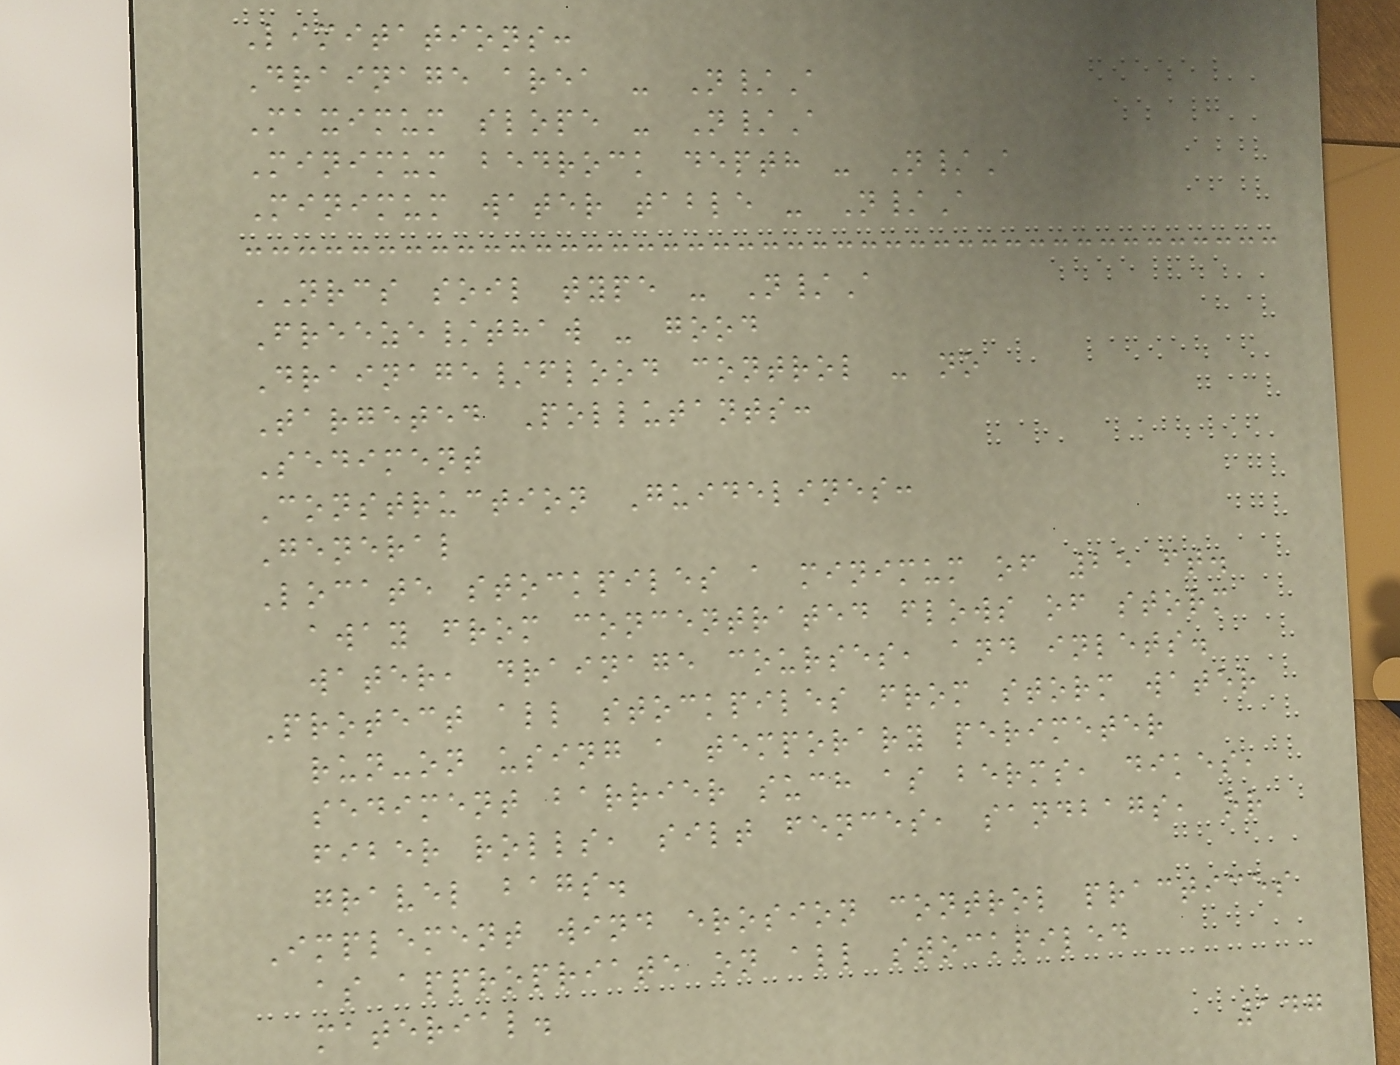Limitations:
Drainage area - N/A
Maximum slope - N/A
Minimum bedrock depth - N/A
Minimum water table - N/A
NRCS soil type - N/A
Freeze/thaw - good
Drainage/flood control - no
Targeted Pollutants:
Sediment
Construction Guidelines:
General
Locate stockpiles a minimum of 25 ft.
away from concentrated flows of storm
water, drainage courses, and inlets.
Protect all stockpiles from storm water
run-on using a temporary perimeter
sediment barrier such as berms, dikes,
fiber rolls, silt fences, sandbags, or
gravel bags.
Implement wind erosion control practices
as appropriate on all stockpiled
material.
147
